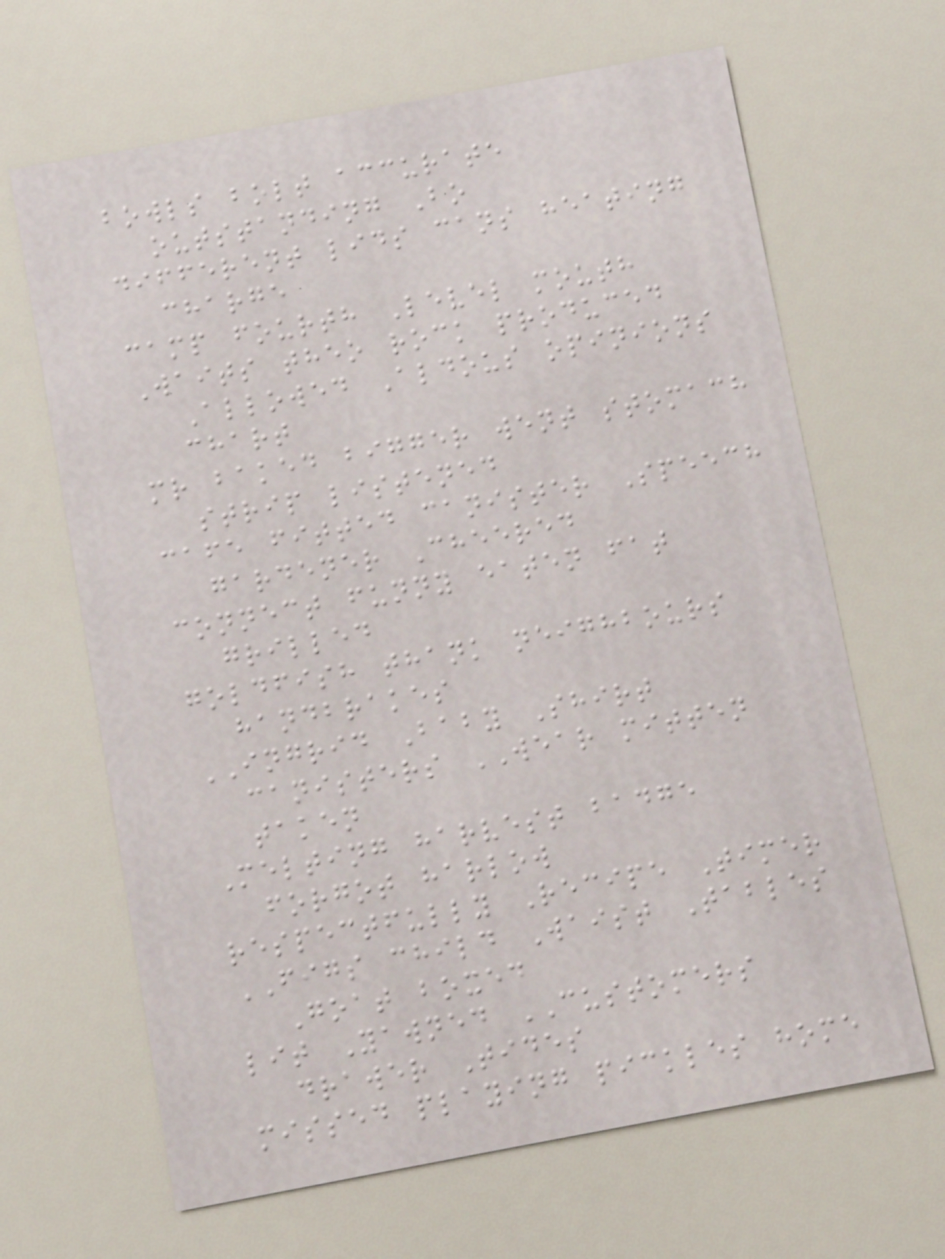bowls bolt accurate
outstanding Bo
different lids cans heating
charge
camp fourth Level mouth
Waits theo rock produced
Allowed Aldous opinions
chart
mr baked bigger went stomach
strip listened
cafe fitted canister Speech
gardener Cheered
connect funny eaten fat
grilled
goldfish thank neighbours
handbrakes
INGRID Baby Shirt
canisters WEAR mitten
taken
Melting harvest badge
forgot harlow
respectfully Recipe Timer
FIGS child Waist Tables
Goat boxed
lit Yawned CUSTOMERS
drawer Tides
missed playing pickles home
